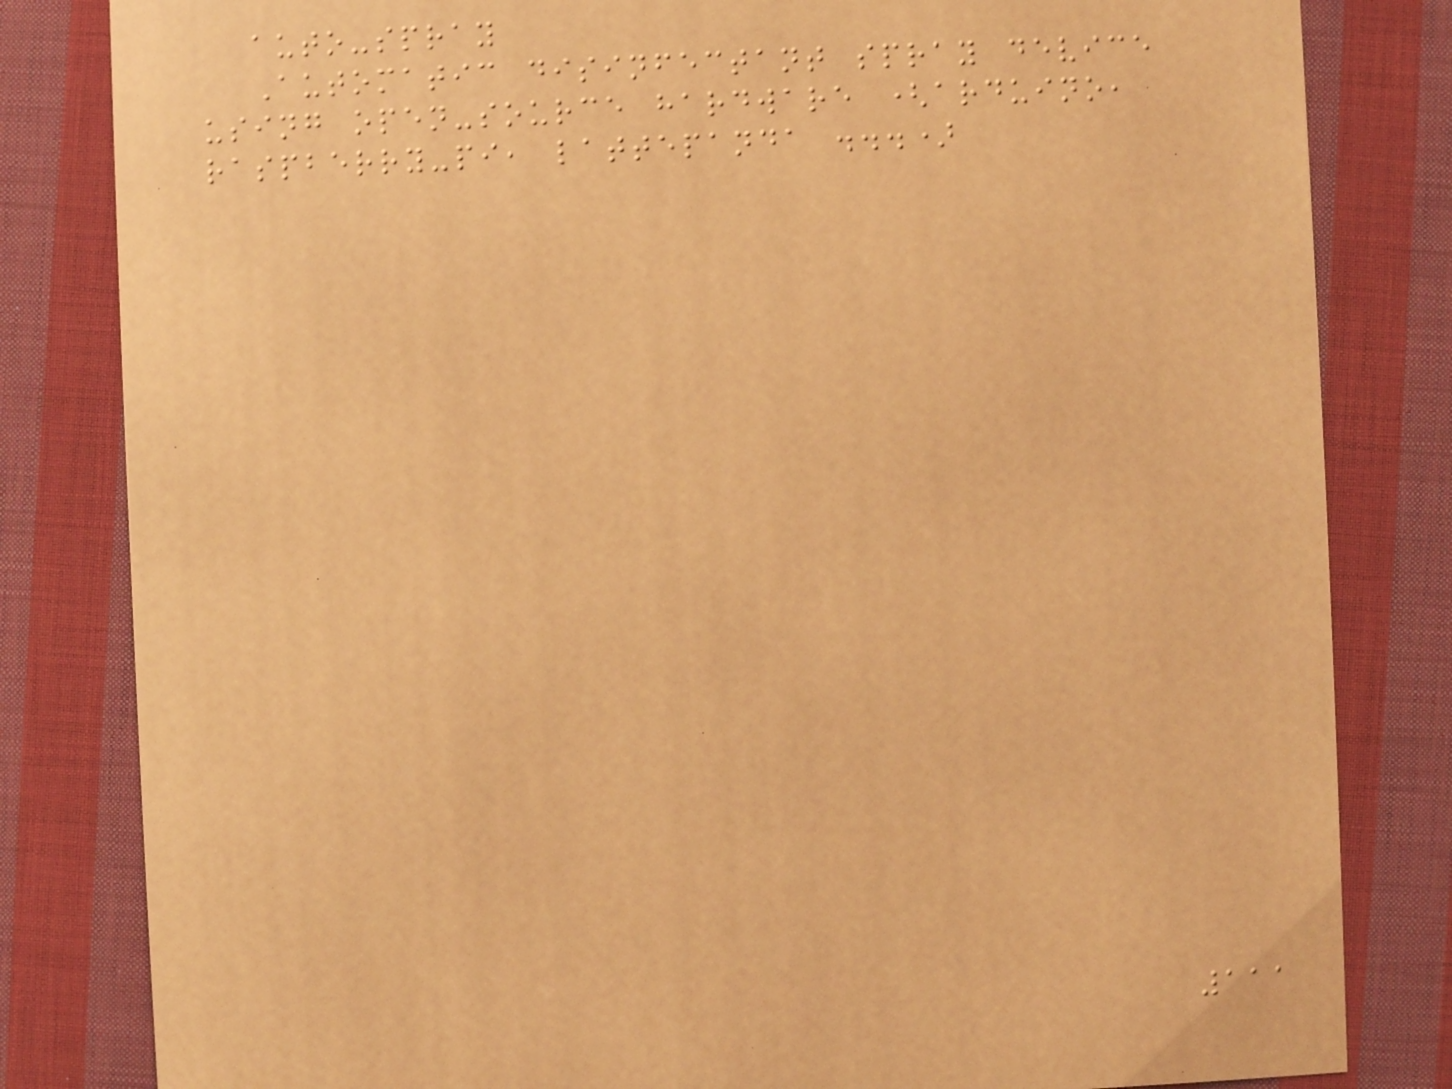auto-spray
Automatic disinfectant spray device
using open-source hardware (arduino,
raspberry-pi, lattepanda ...)
111
